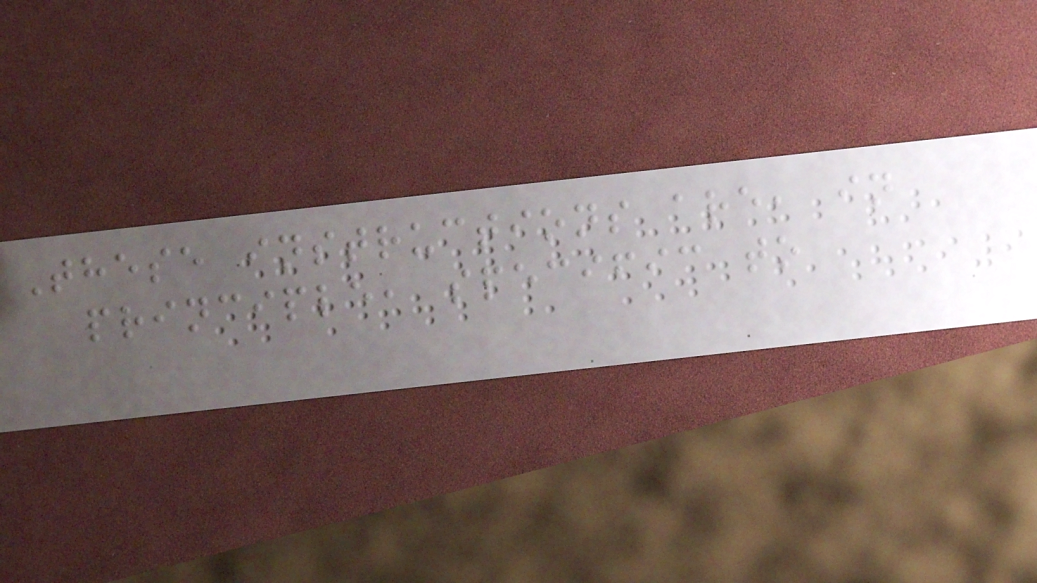These instructions are, in
principle, specific to
